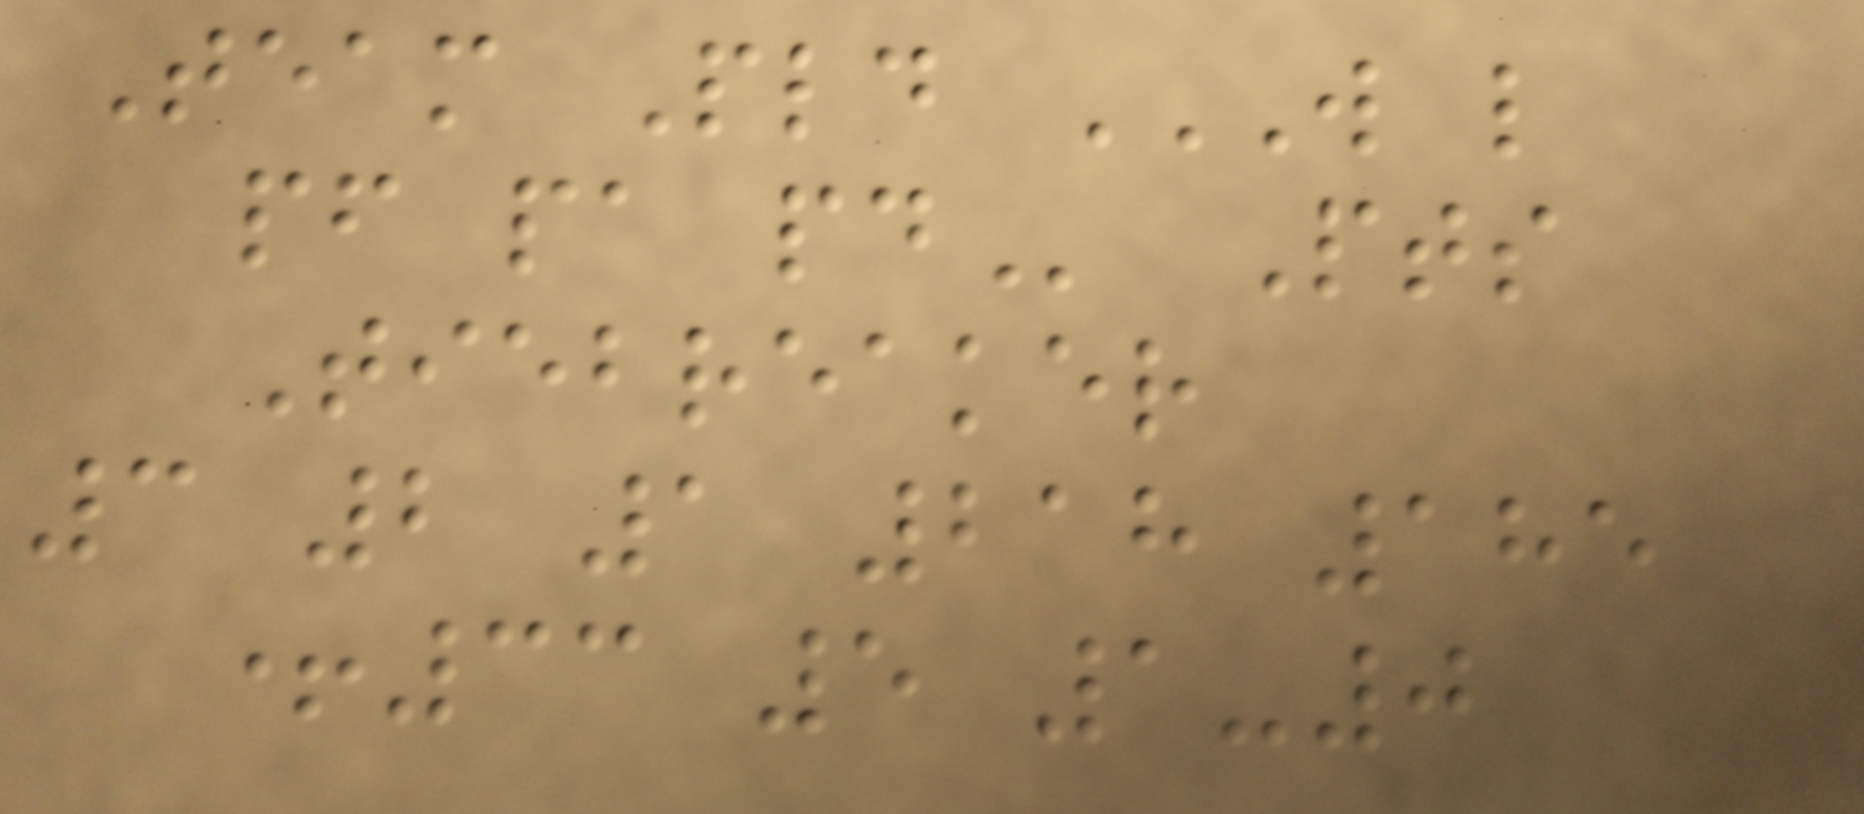Team Pld W L
PF PA PD Pts
Tiebreaker
3 2 1 218 185
+33 5 1-0
